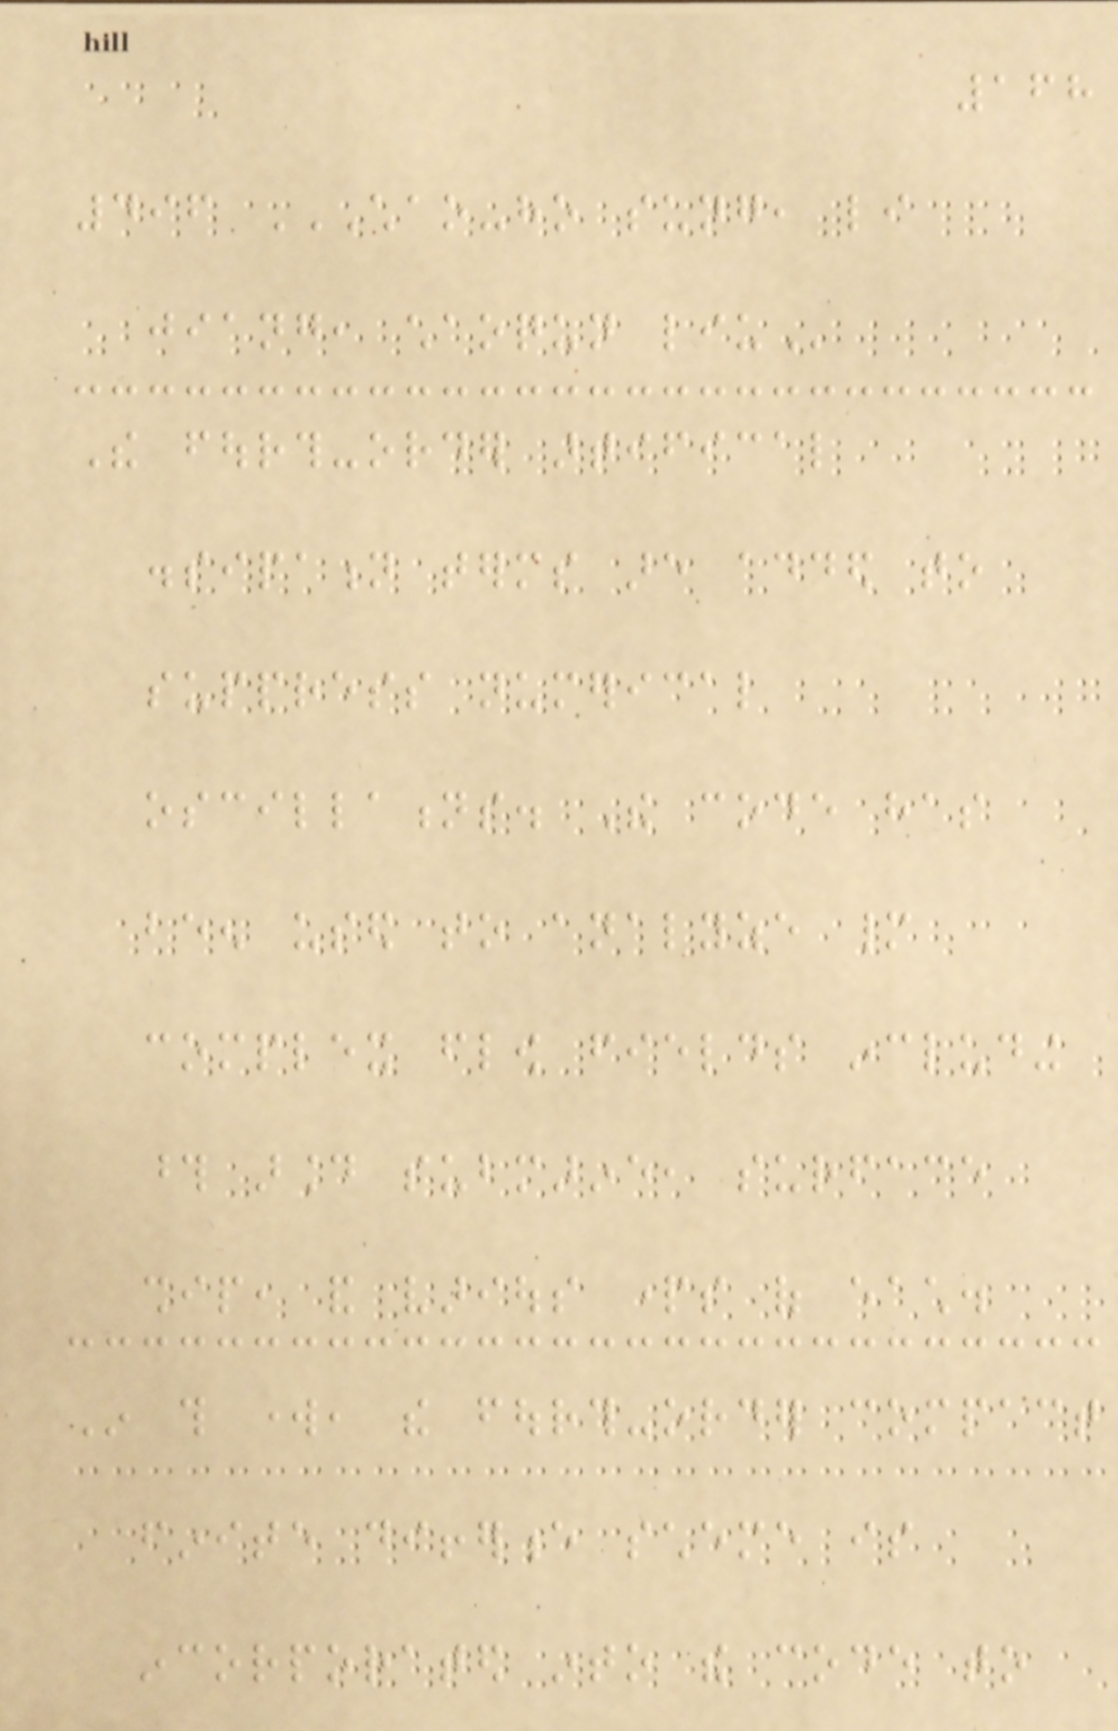168
496 CHAO-HO SUNG, LI
JIANG, CHAOQUN LIU
The fourth-order artifical
dissipation terms are added to
suppress numerical
oscillations. The code has
been used to analyze many
complex flow fields including
those around submarine, surface
ship, and various parts of each.
In this work, the fourth-order compact
finite difference scheme is
incorporated into the code to
